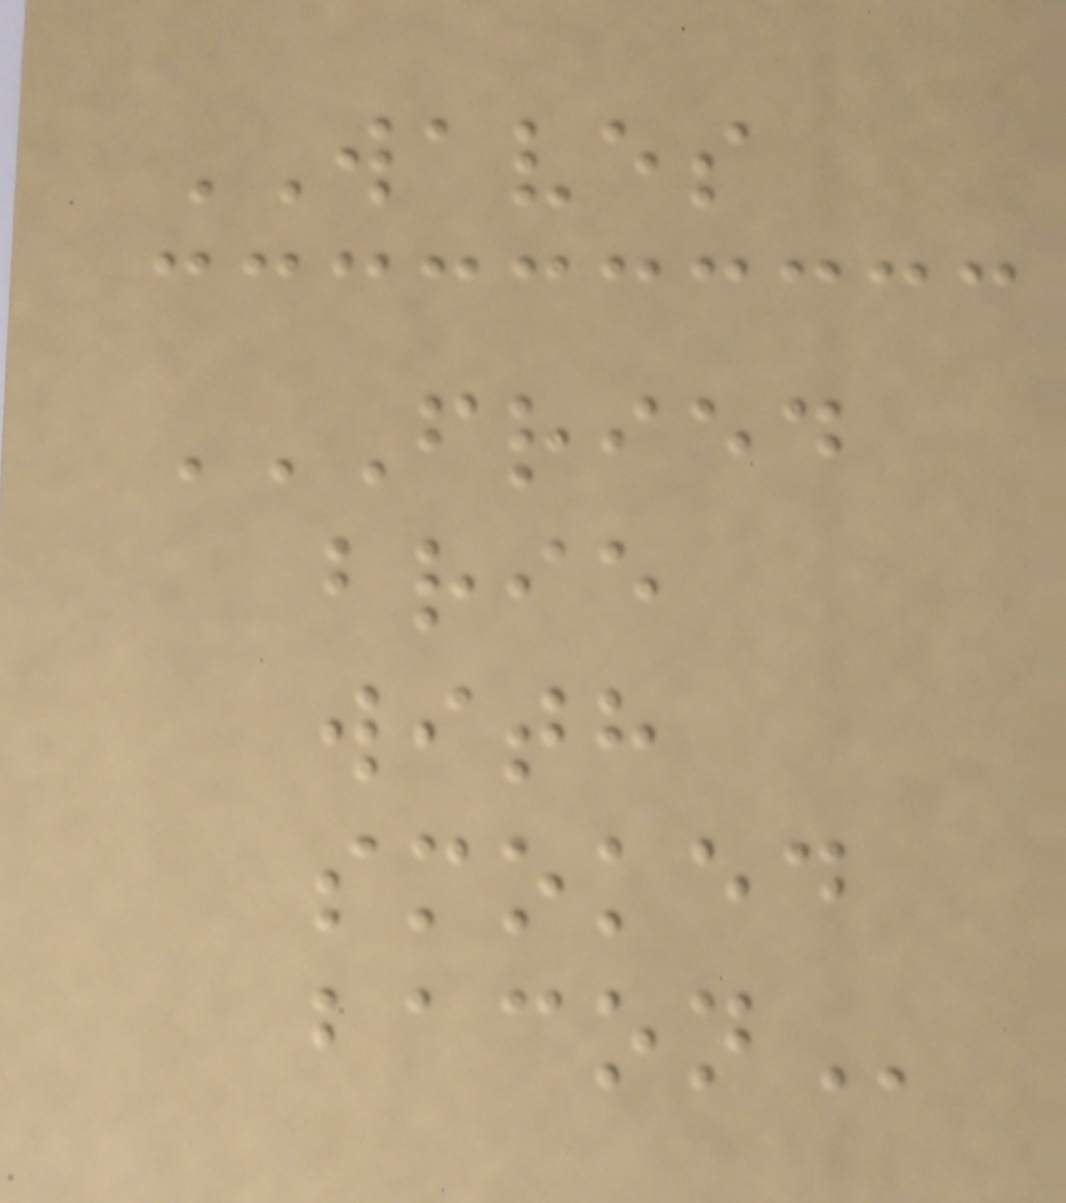WAVES
FRIED
BRIE
WITH
SMOKED
BACON
